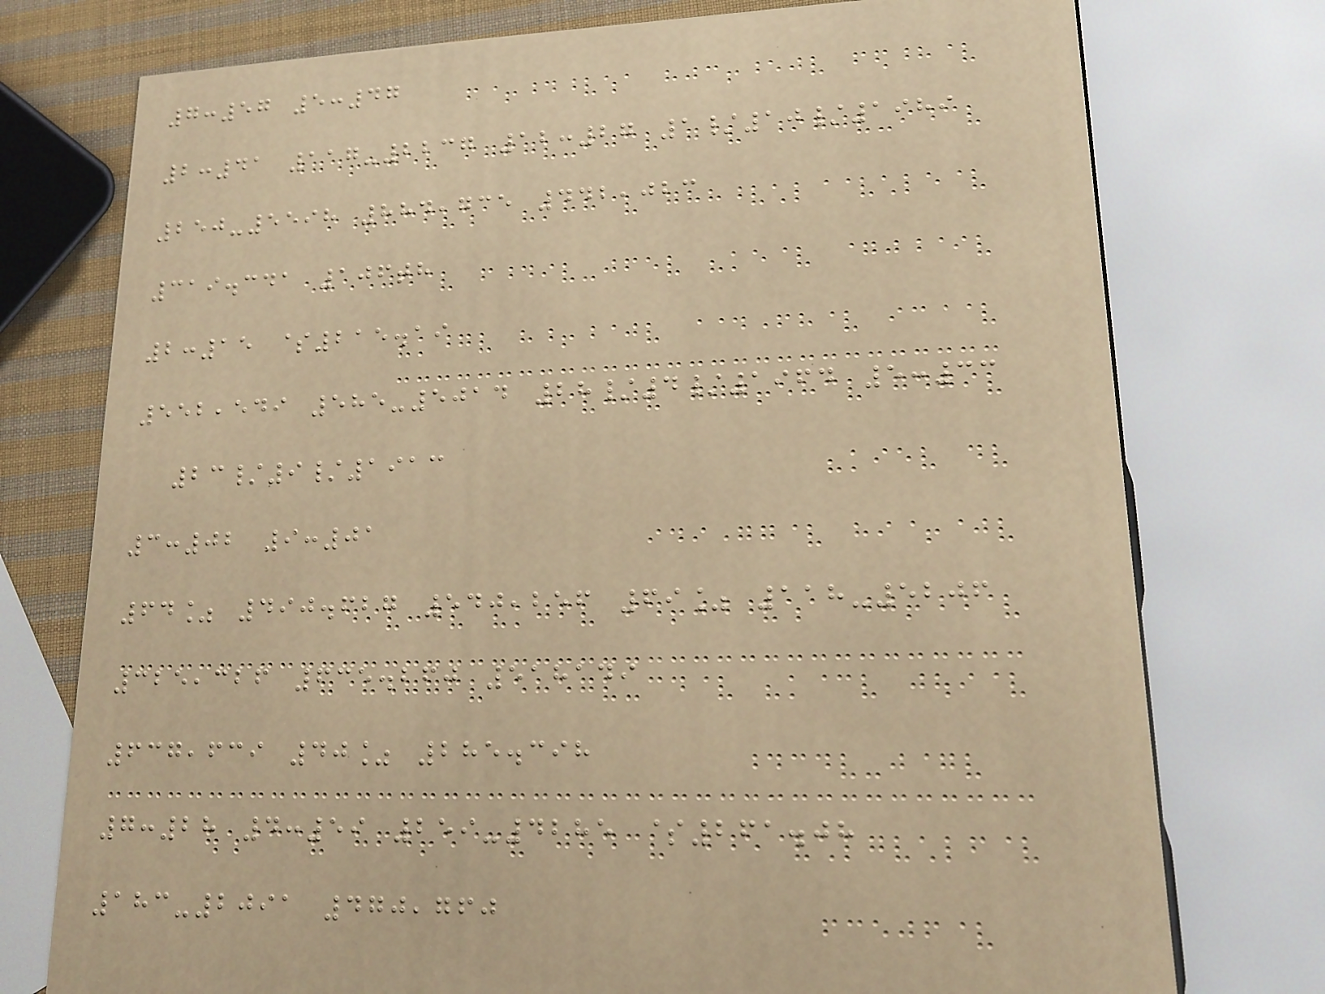7:57 5:47
2:41 117-2237 12:27 1/10/1989
250-5598 884,735 442,023
319.341 106th
2:15 $215.19
552,549 585-5014 28/4/1964 5:33
23/9/1913
3:02 9:01
64% 490.627 540,256 69% 118-5206
325,326 635.260 518149
637,639 40% 285.398
7:28 4:59 259-4285 $261.08
183-2091 470,760
